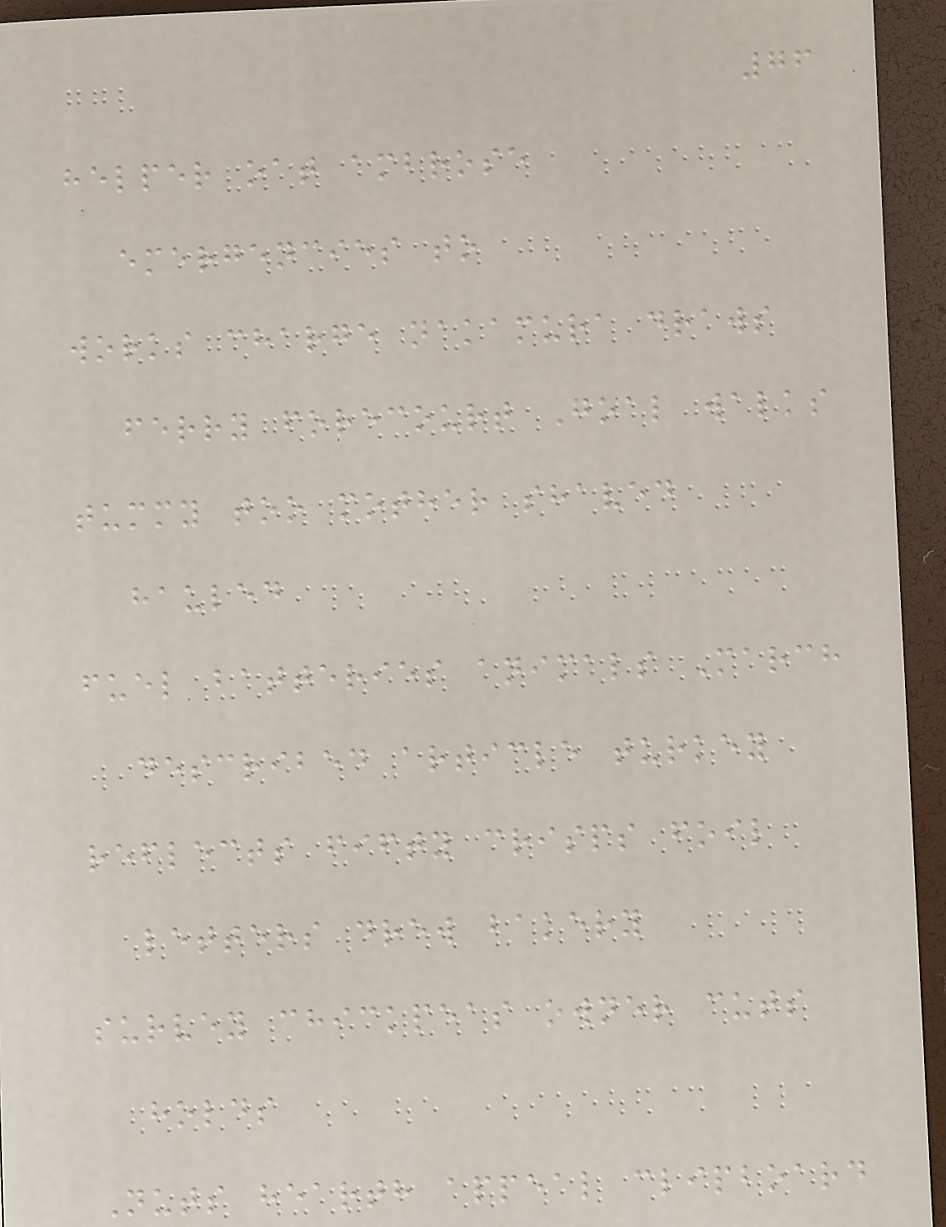76
helper oat ambrose
emergencies to
works charge nakamura draws
ferry forecourt Goal walks
tummy too mother shaved
hauled
fuel batteries animals March
described article turkey
reflects fifty crisps foil
letters drew bakery
survey chickpeas owner cuts
holds
Nuts hearth appeal clipboard
